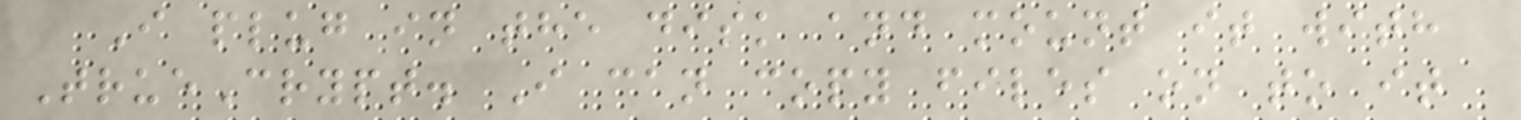I plug in the disk and mount it with
TrueCrypt. I can copy files on to it
